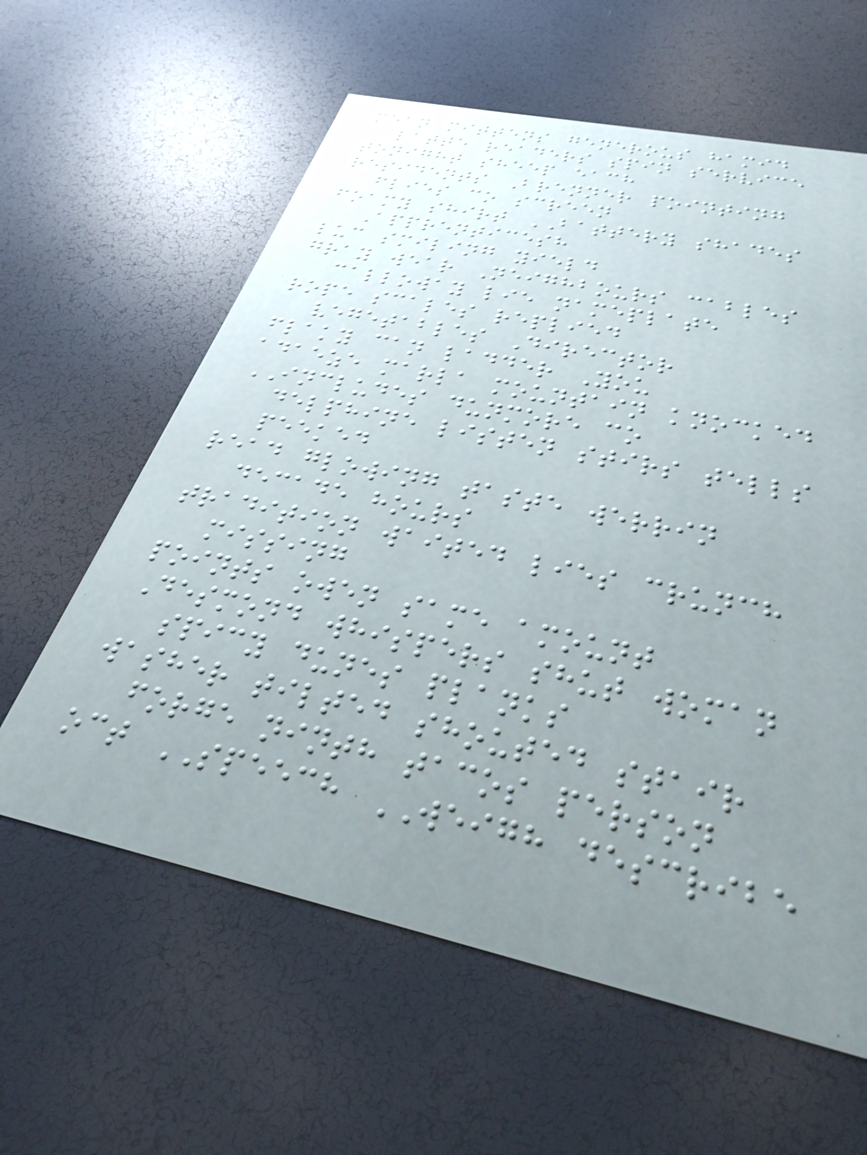mean mittens generous hamid
latte readers spin service
tonight sheep each
residents Brenner pointing
flies co screen
foamy shirt BATTERY shades
Apprenticesh
luc smiling yield
gray wear Neighbours cables
calloway lie nameplate
rope scales replied
vegetables Director
flaky can ladder You
adaeze marla mountain knocked
INCLUDES dunmore co
delphine listen stirs tells
peeked
read glowing taste werrin
decade hours
tradition waited lies crunch
missing
points owen same amount
Desmond whispers shut woman
spicy dunes planks
washer tilted shouted stair
forge ninth tacos person
oct SPEECH WEIGH describe
